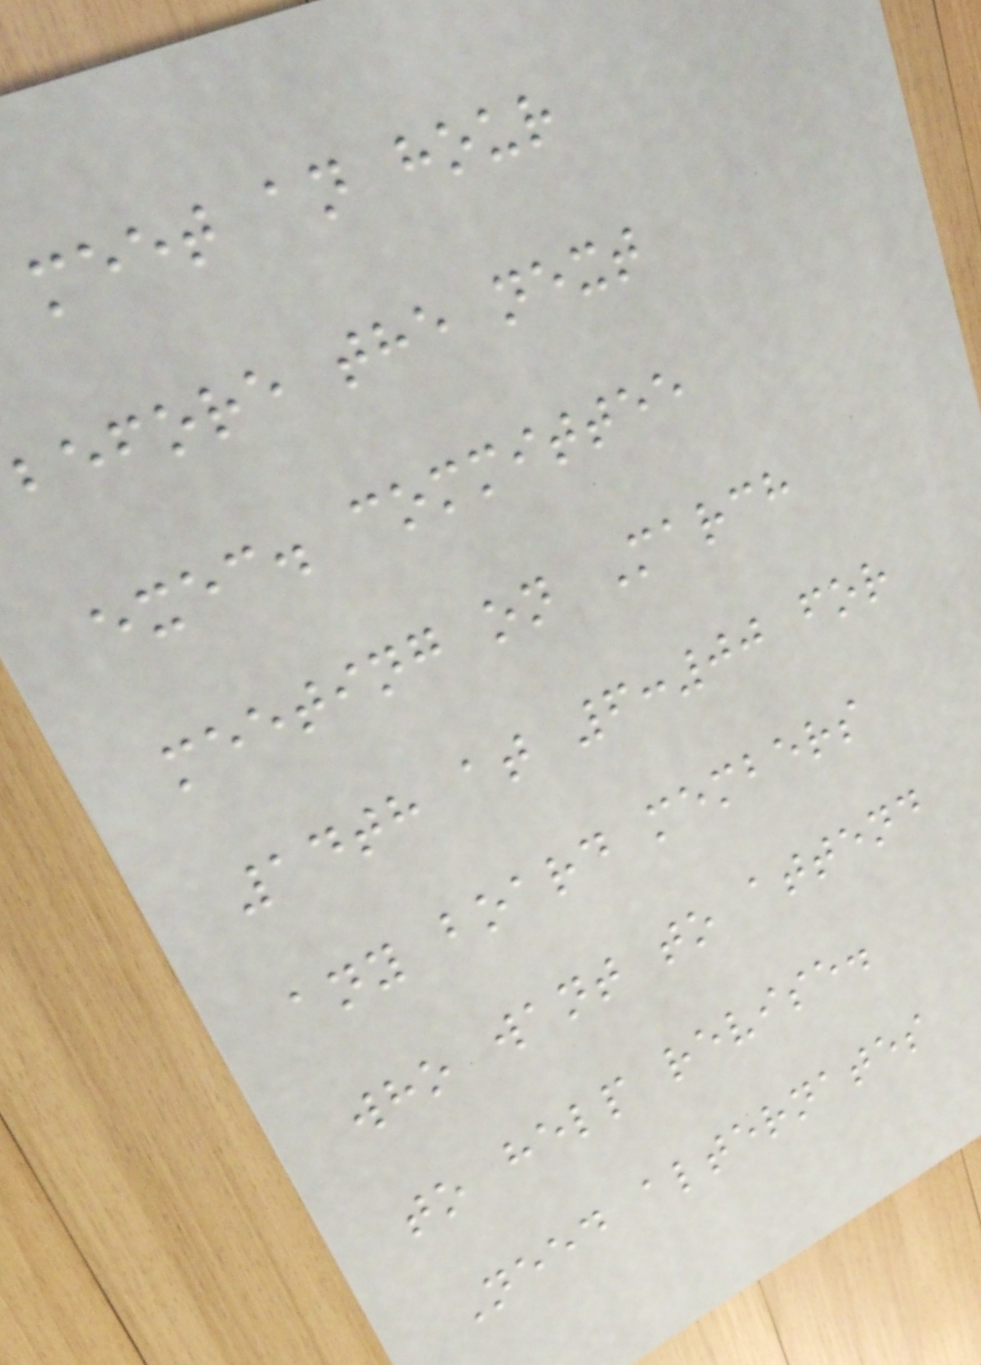meet an hour
before the next
exec. committee
meeting on March
14th at 6:00 for
any board members
who want to attend
to help revise.
Need alternates
